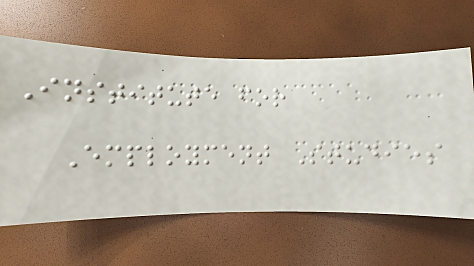Institute for
Employment Studies
